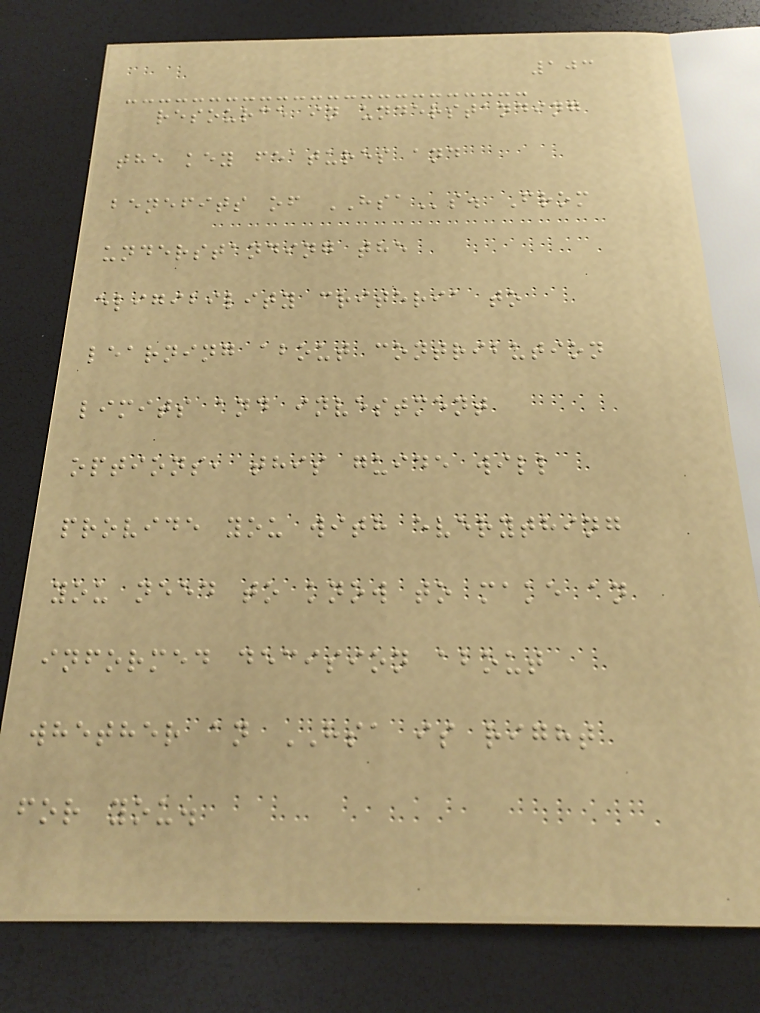103
resource in understanding
the key features and
benefits of HSAs. From
understanding the
eligibility criteria to
learning about contribution
limits and investment
options, this guide will
provide you with everything
you need to know to make an
informed decision about
whether an HSA is right
for you.
